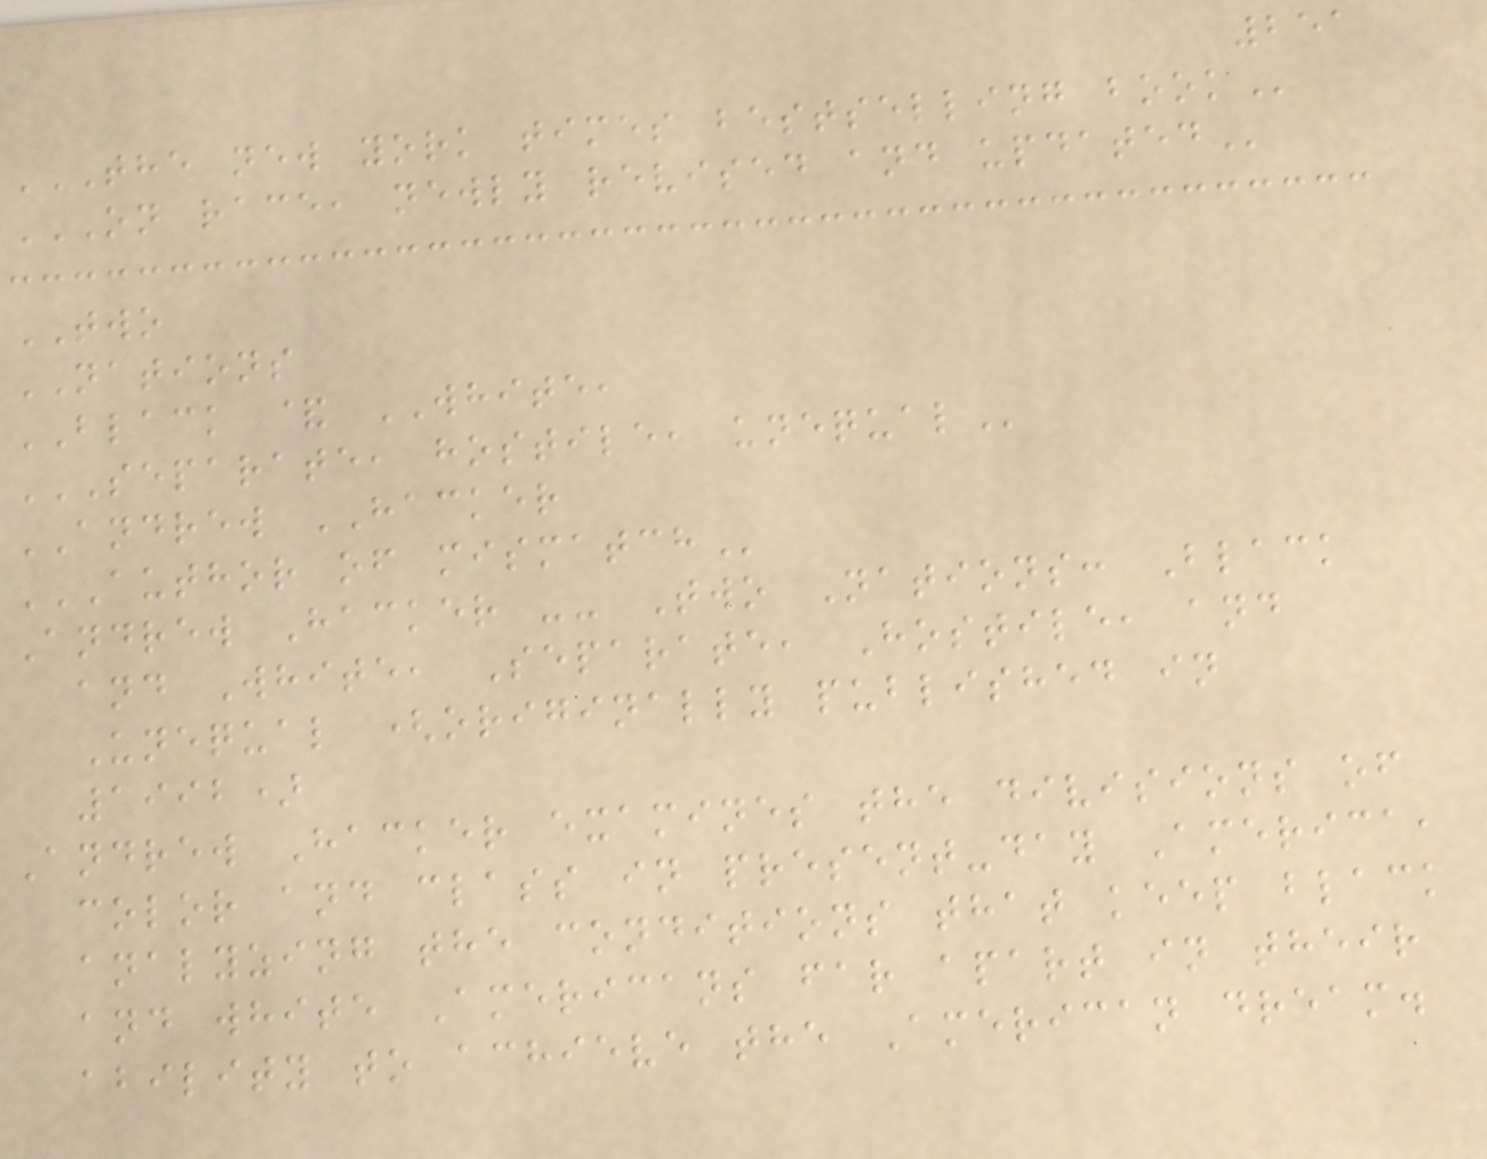251
THE NEW YORK TIMES BESTSELLING BOOK
ON RACE, NEWLY REVISED AND UPDATED
TWO
NATIONS
BLACK & WHITE,
SEPARATE, HOSTILE, UNEQUAL
ANDREW HACKER
AUTHOR OF MISMATCH
Andrew Hacker -- Two Nations: Black
and White, Separate, Hostile, and
Unequal (originally published in
1992)
Andrew Hacker examines the divisions of
color and class in present-day America,
analyzing the conditions that keep black
and white Americans far apart in their
ability to achieve the American dream.
